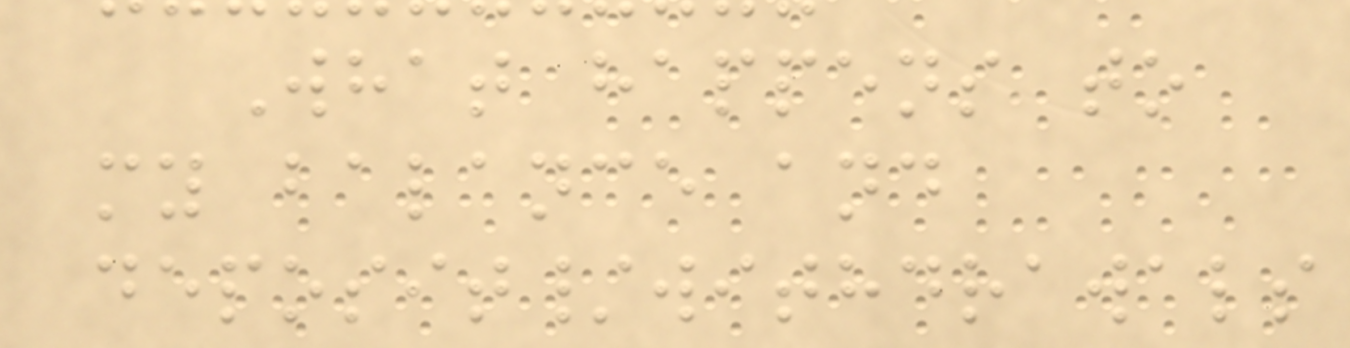What happens to
my balance and
deposit/withdrawals
